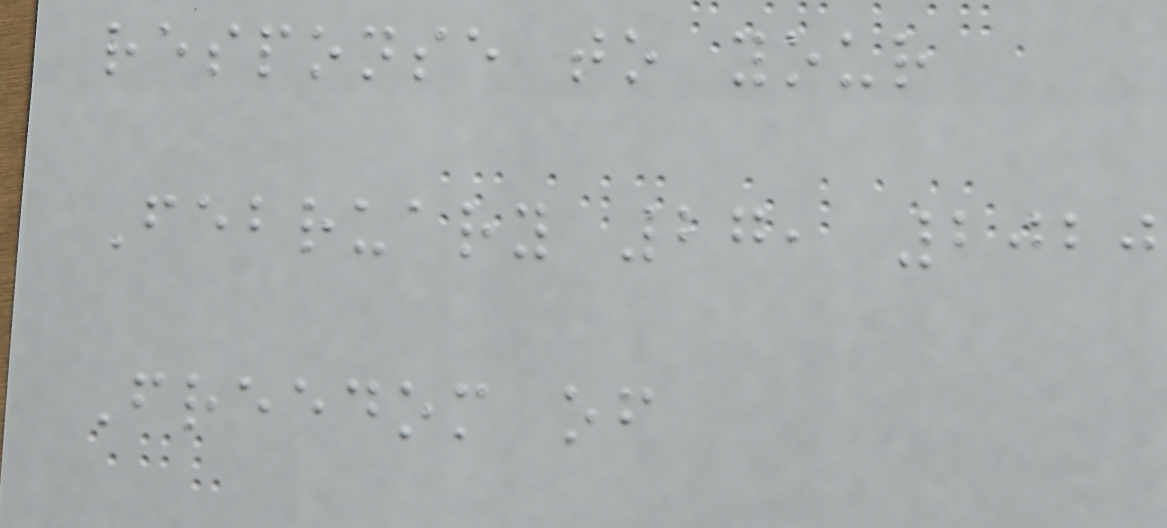response to your
February 27, 2020
Freedom of
